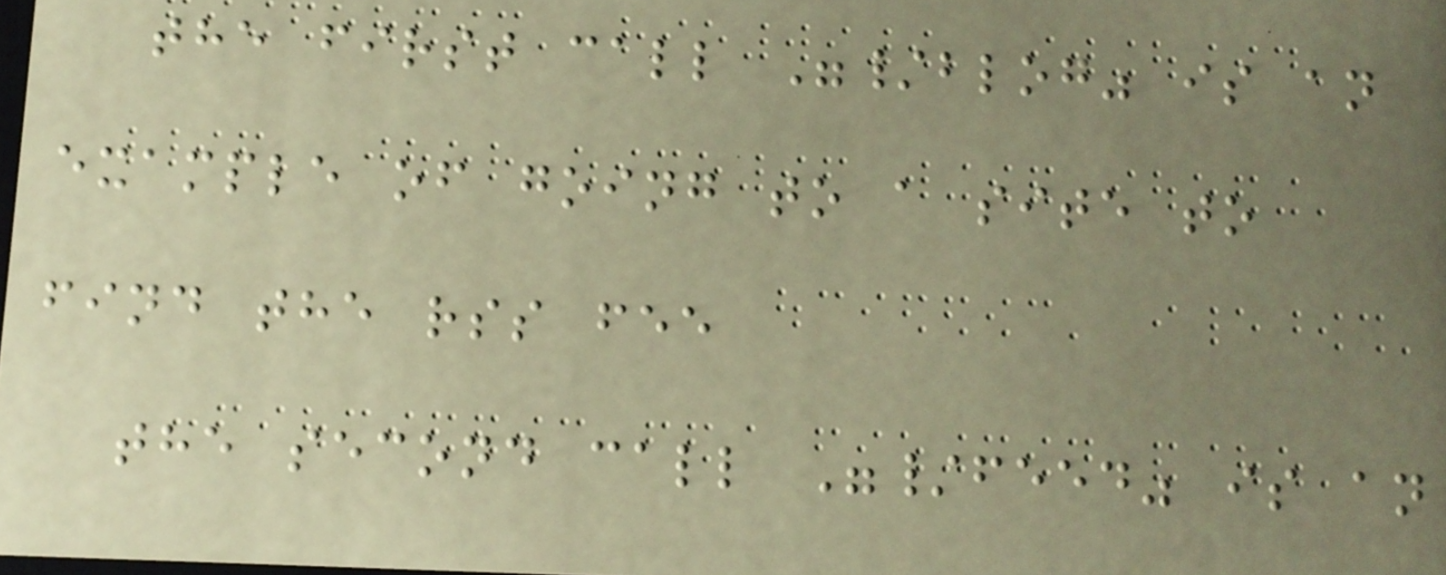the first call "/blog" is an
example of going to a site to
find the rss fee
the second call "/feed" is an
